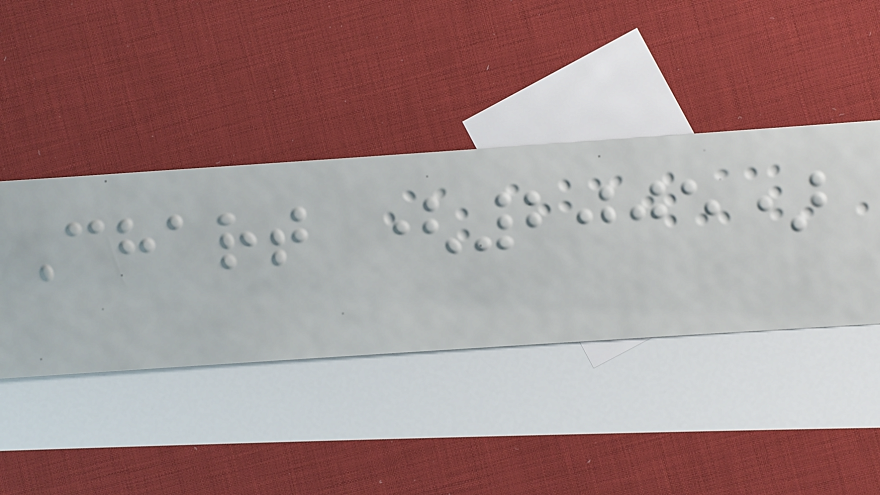Chart (2005)
